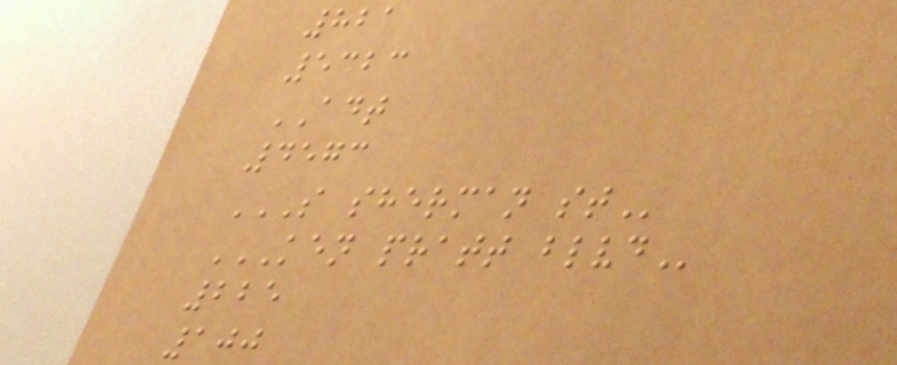821
5323
ADT
4573
S SHERMAN ST
KEN PRATT BLVD
225
100
